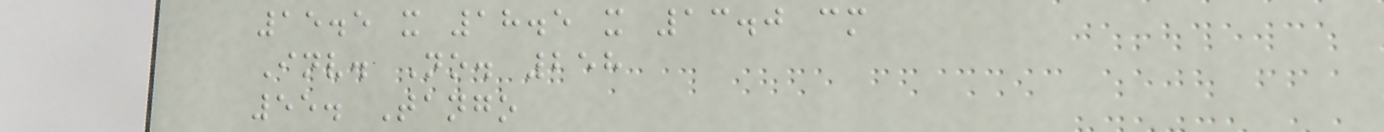15.5 x 18.5 x 13.0 cm
Inv. No. 258
55. Tango
